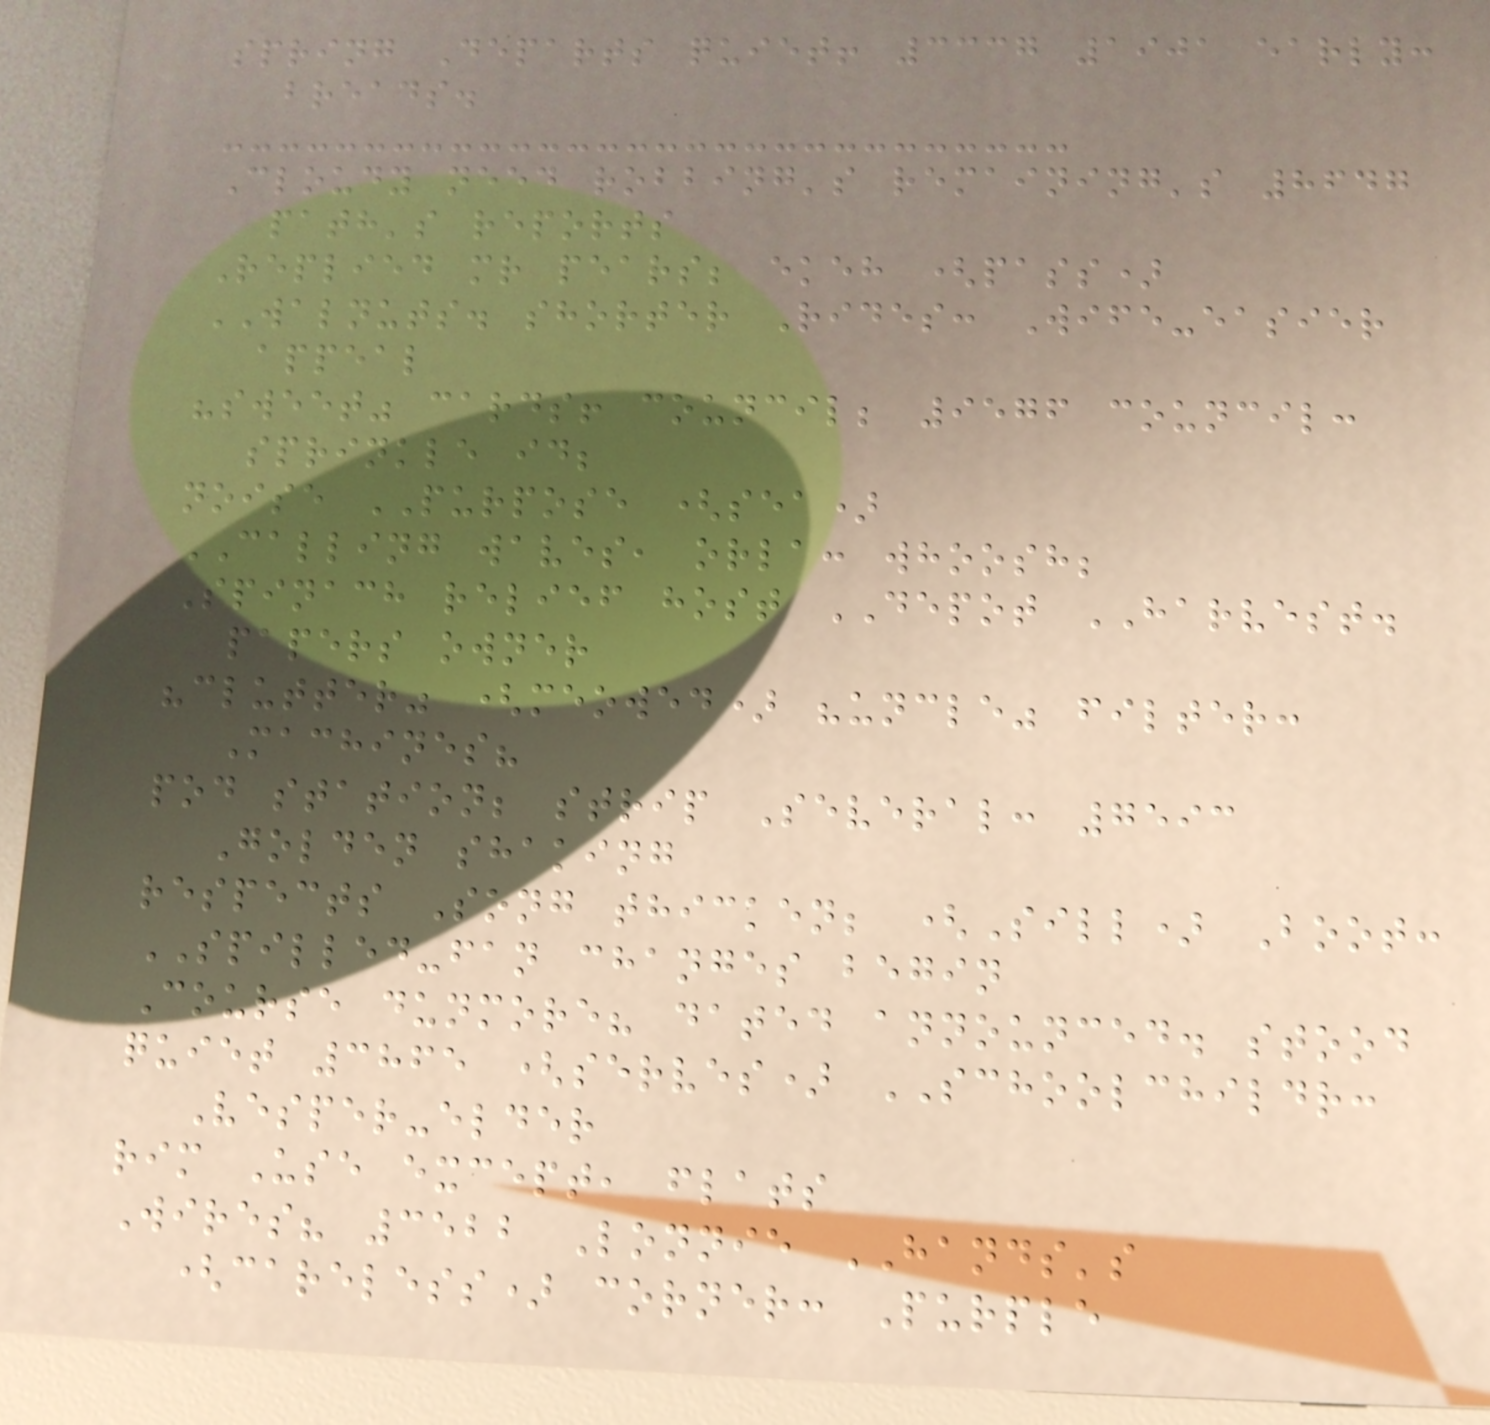spring Departs quiet! 3337 1901 early:
breads.
Cloudy need robbing's remaining's 8647
path's reports
Replied mr pears; ekeh (pass)
WALNUTS. shorter Rides: Wife-easier
appeal
"sweet" cards! council; 9576 council:
sprinkle id;
noise PURPOSE (sea)
CALLING waves, orla: whoosh;
Spinach relief host DEPOT HARVEST.
papers owner
"clutter" (meowed) "uncle" filter:
Machines?
pod station; strip Several: 7593
Golden shaking
respects Song thicken; (Sill) Boot:
SPILLED-fan changes begin
Course dunmore? dated announced. stood
quiet 3865 (serves) SCHOOLCHILDR:
Vesper-elder
rim Use except, flats
Wires? 3522 Lonnie HANDS's
(careless) corner: Purple
